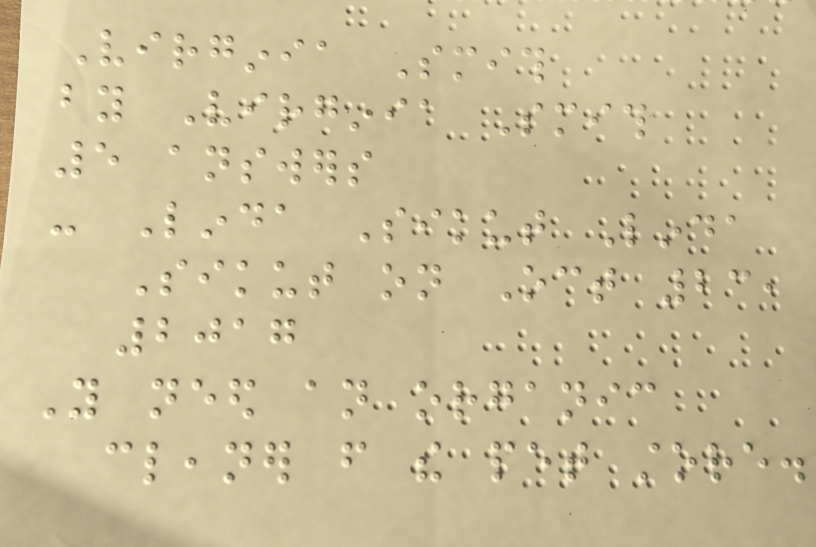Virginia Smith
by Virginia Smith
5 answers
- Linda Sikut Linda
Sikut on Oct 23,
2017
You need an organic
cleaner from the pet store.
